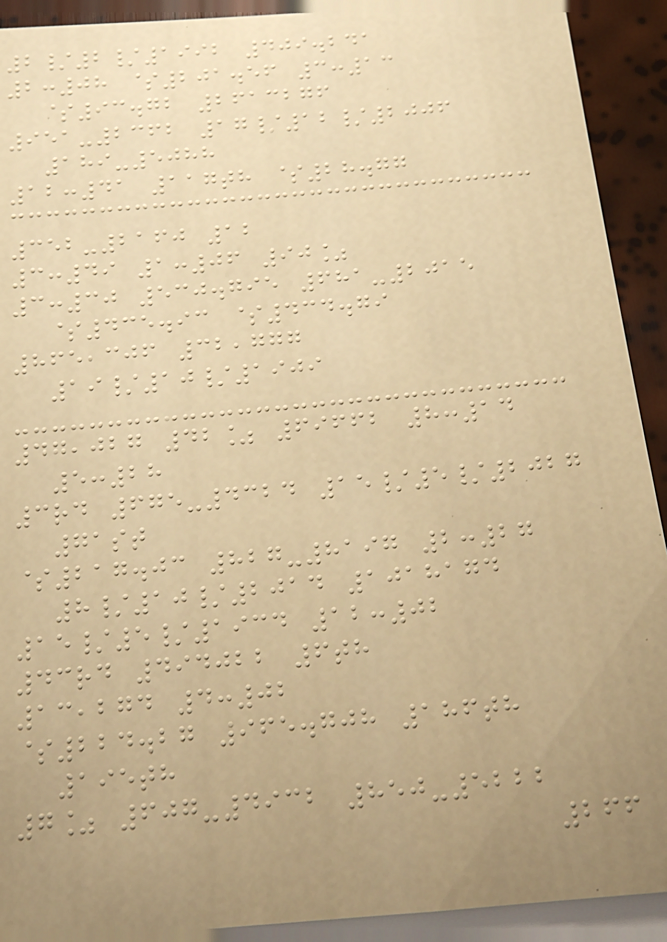2/2/1992 409.241
2:08 $201.56 3:13
$93.72 2613276
951-2362 17/12/2006
189-5088
12:41 117th $28.77
352-2160 12
3:49 1:06 90%
3:30 530.795 681-2015
$435.93 $434.79
865,306 32,777
19/10/1909
47,027 42% 69662 8:14
5:28
3rd 675-4324 15/5/2027
71st
$217.03 827-8197 2:27
8/10/2014 1018174
15/5/1934 12:02
43rd 494022 6th
13,274 4:02
$224.27 965.708 186th
195th
7% 607-4932 850-5222
266
